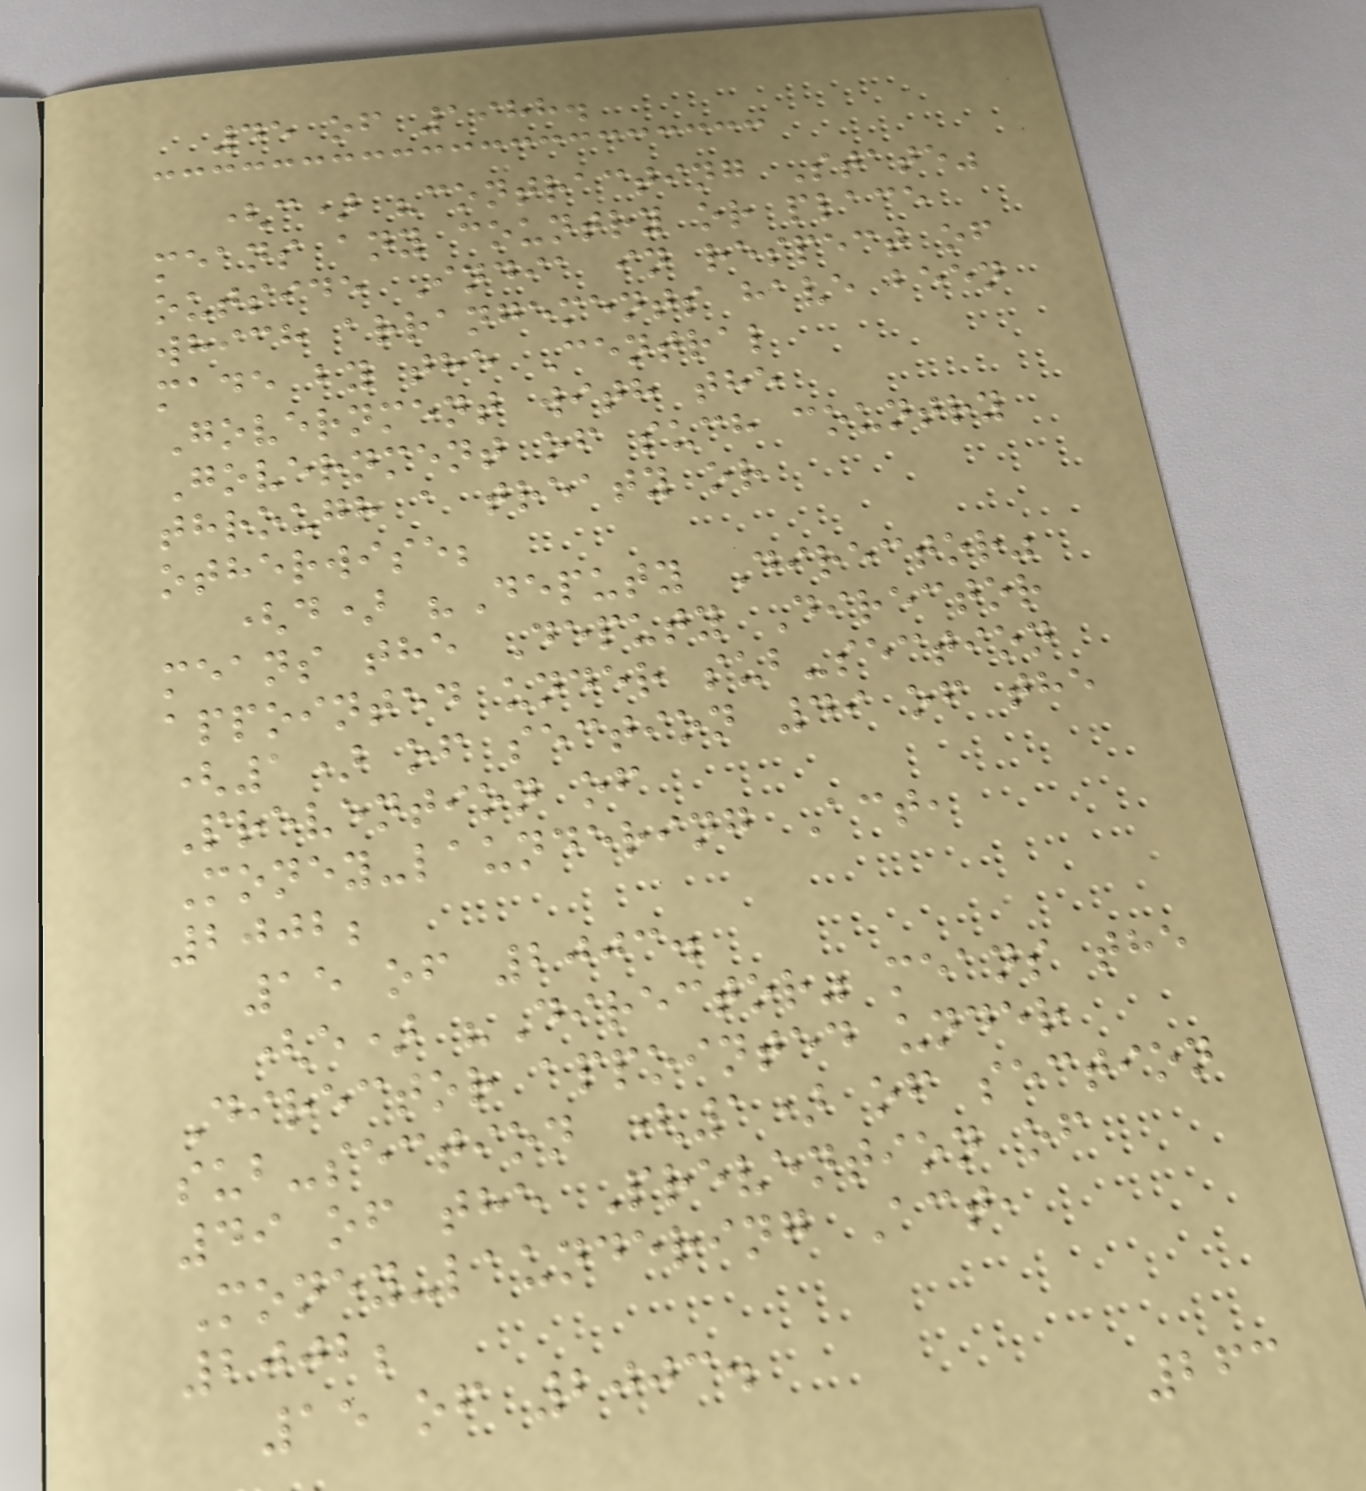45 of 1988.
(c) "contracting State"
means any country or place
outside India in respect of
which arrangements have been
made by the Central
Government with the
Government of such country
through a treaty or
otherwise;
(d) "Deputy Director"
means the Deputy Director
appointed under sub-section
(1) of section 49 of the
Prevention of
Money-laundering Act,
2002;
15 of 2003.
(e) "Director" means the
Director appointed under
sub-section (1) of section
49 of the Prevention of
Money-laundering Act,
2002;
15 of 2003.
263
